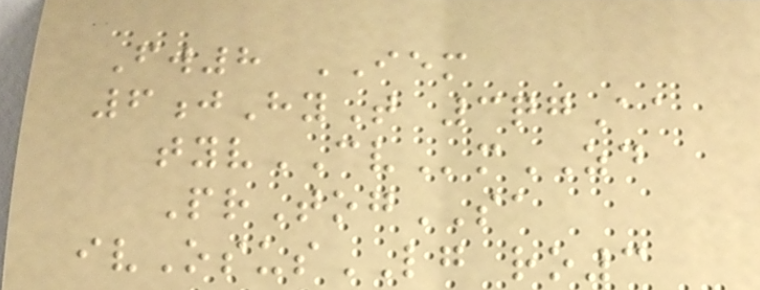Fw8 IEM
6jHyT 3qgAa
tyvCVmZD
PrTogSA
ivOsusLG ro3
